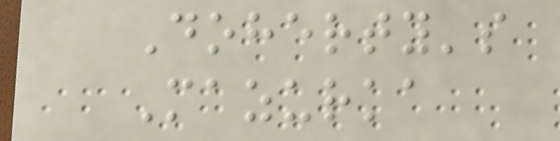Doherty's
Mazurka
